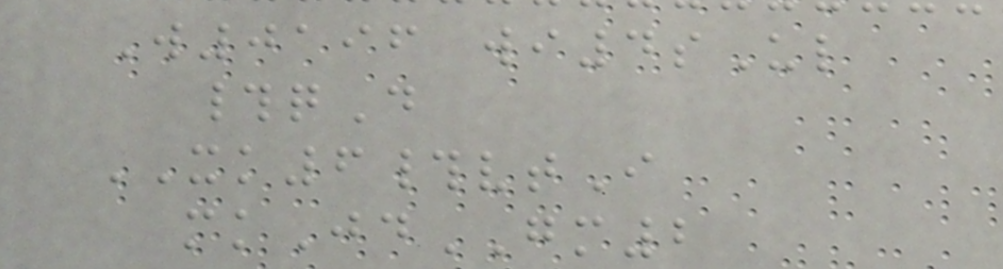W0196 wi4sUl
#qD
XK6#vtI
mkJdGM2
